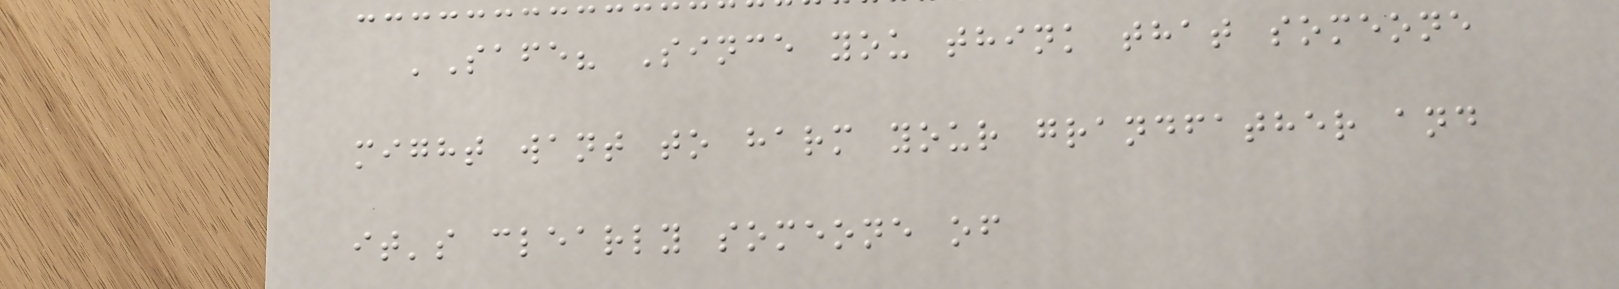'Safe? Since you think that someone
might want to harm your grandfather and
it's clearly someone of
